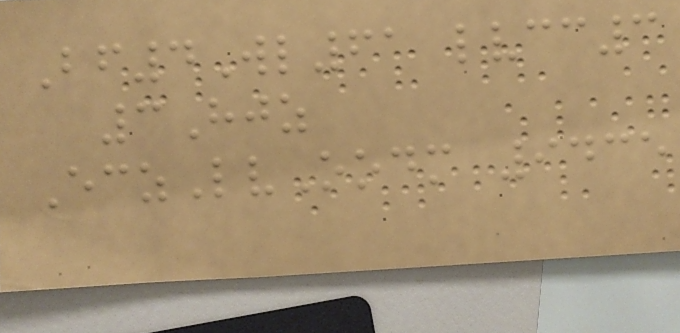Bf4Wl61 lvcc3
3Hjz
EczLvOodm 9435
